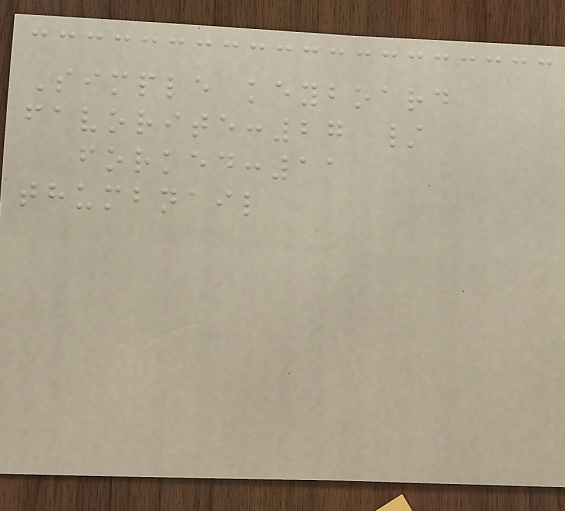Simple keyboard
favorite:27 /
forked:11
thumbnail
